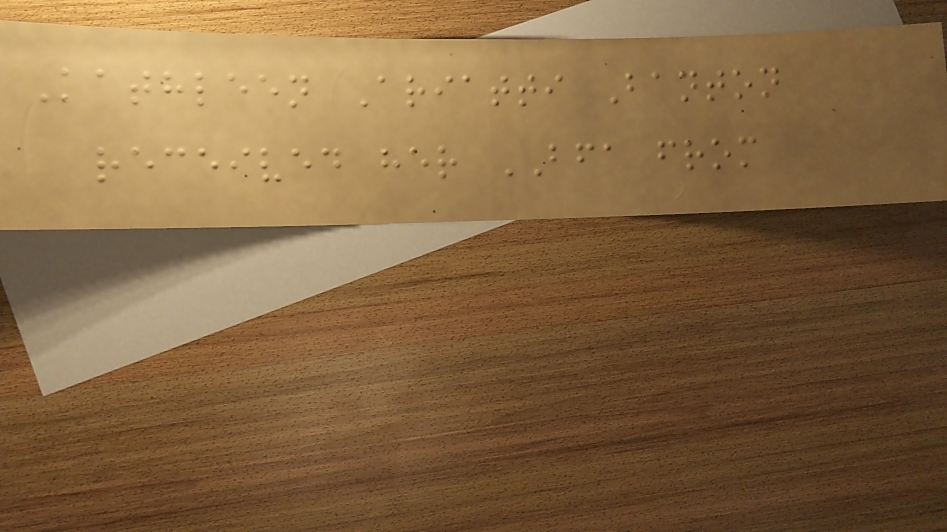Kathleen Ariatti Banton
received her BFA from
